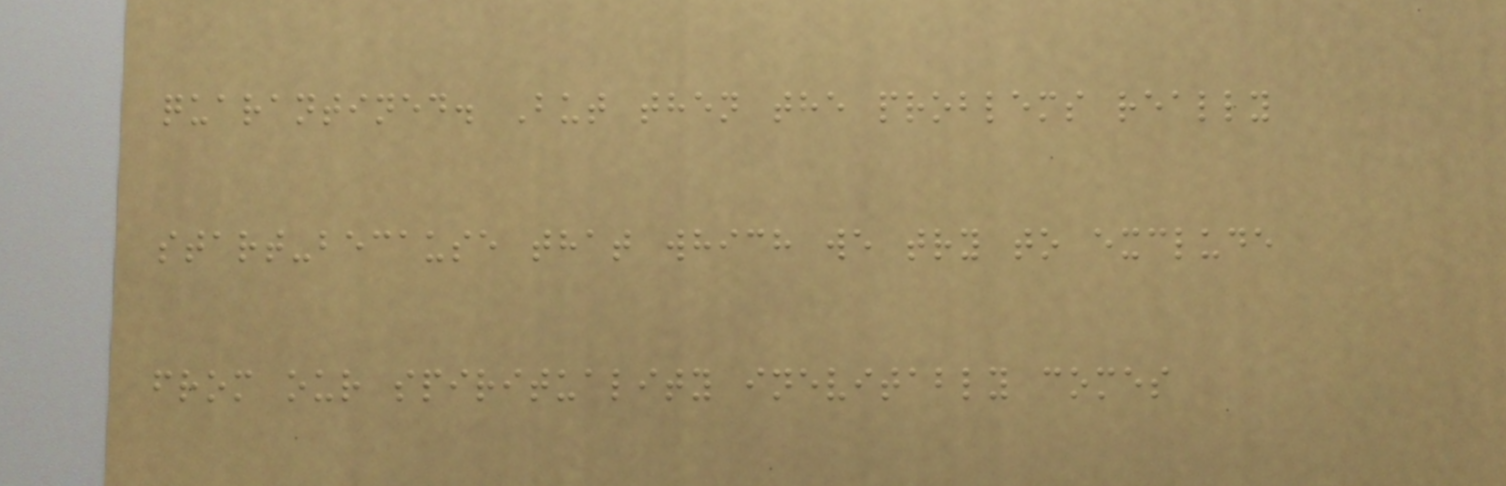quarantined. But then the problems really
start-because that which we try to exclude
from our spirituality inevitably comes
